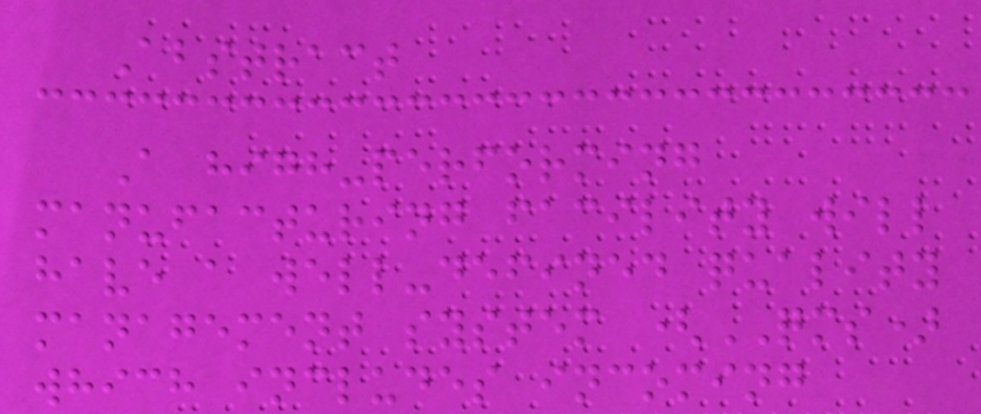Abstract
A high-performing
manufacturing facility will
have a well-defined quality
management system (QMS)
which includes incoming
